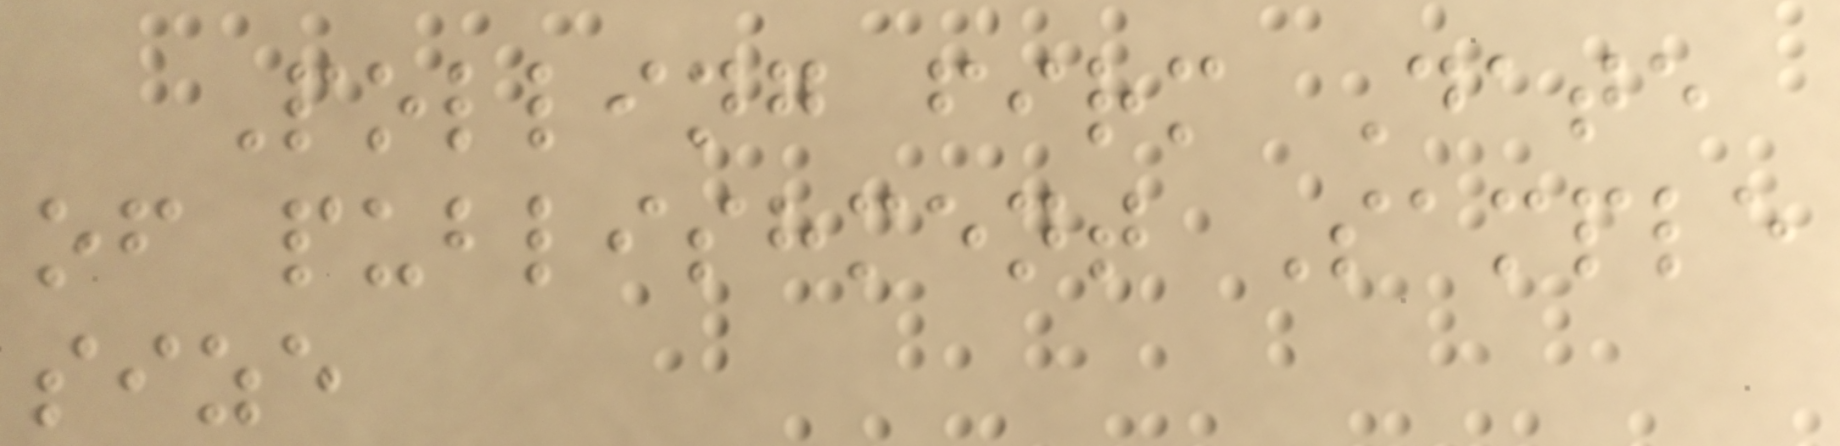Polling firm Date
of publishment Sample
size
